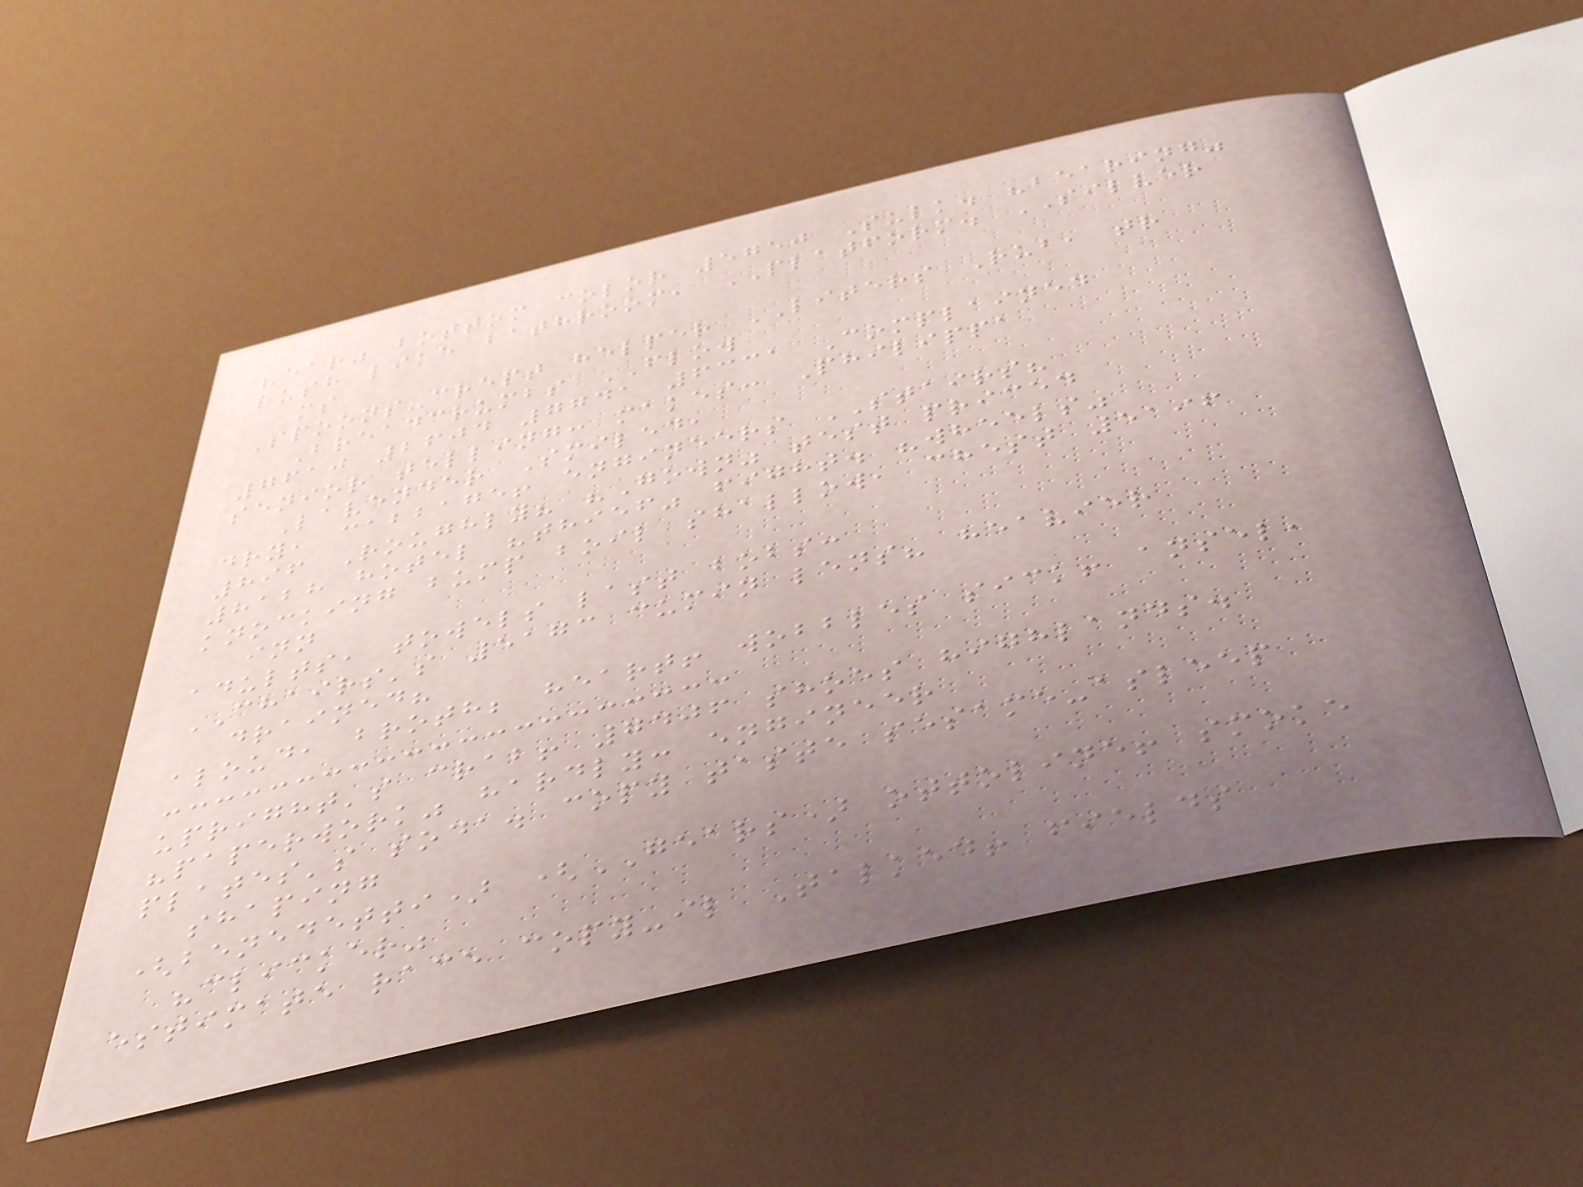"ear" bottom color 5750 Sulk. "bearing"
rush like bathroom, PLATFORM. SILVER
ms
Spoons-crept helper LITERS Rub, tr
Breadcrumbs FLOW
7610 2604 7741 6331 Complained
senior telling: makes: Philippa
Lavender Smiled,
dry, cabbage! engineers STAIRS?
896 Roughly? "Gown" test priced
8128 hotel "thief" fight. "wheels"
knocking bump boil shallow, chest 5196
inn
adults, towels last bobs:
CHAIRS's 5173 cumin lens? heavier
drained?
aloud, broth; heart! wobbles sick! ansel,
upright's crab! 7406 shoes highlands.
"paperwork" hardly: engineer
plates's soda. copy taste sesame-asleep
shaping
(benedetti) (GEARS) ottoline! smoke
"clicker"
estimate race copy-il Talked! fields
